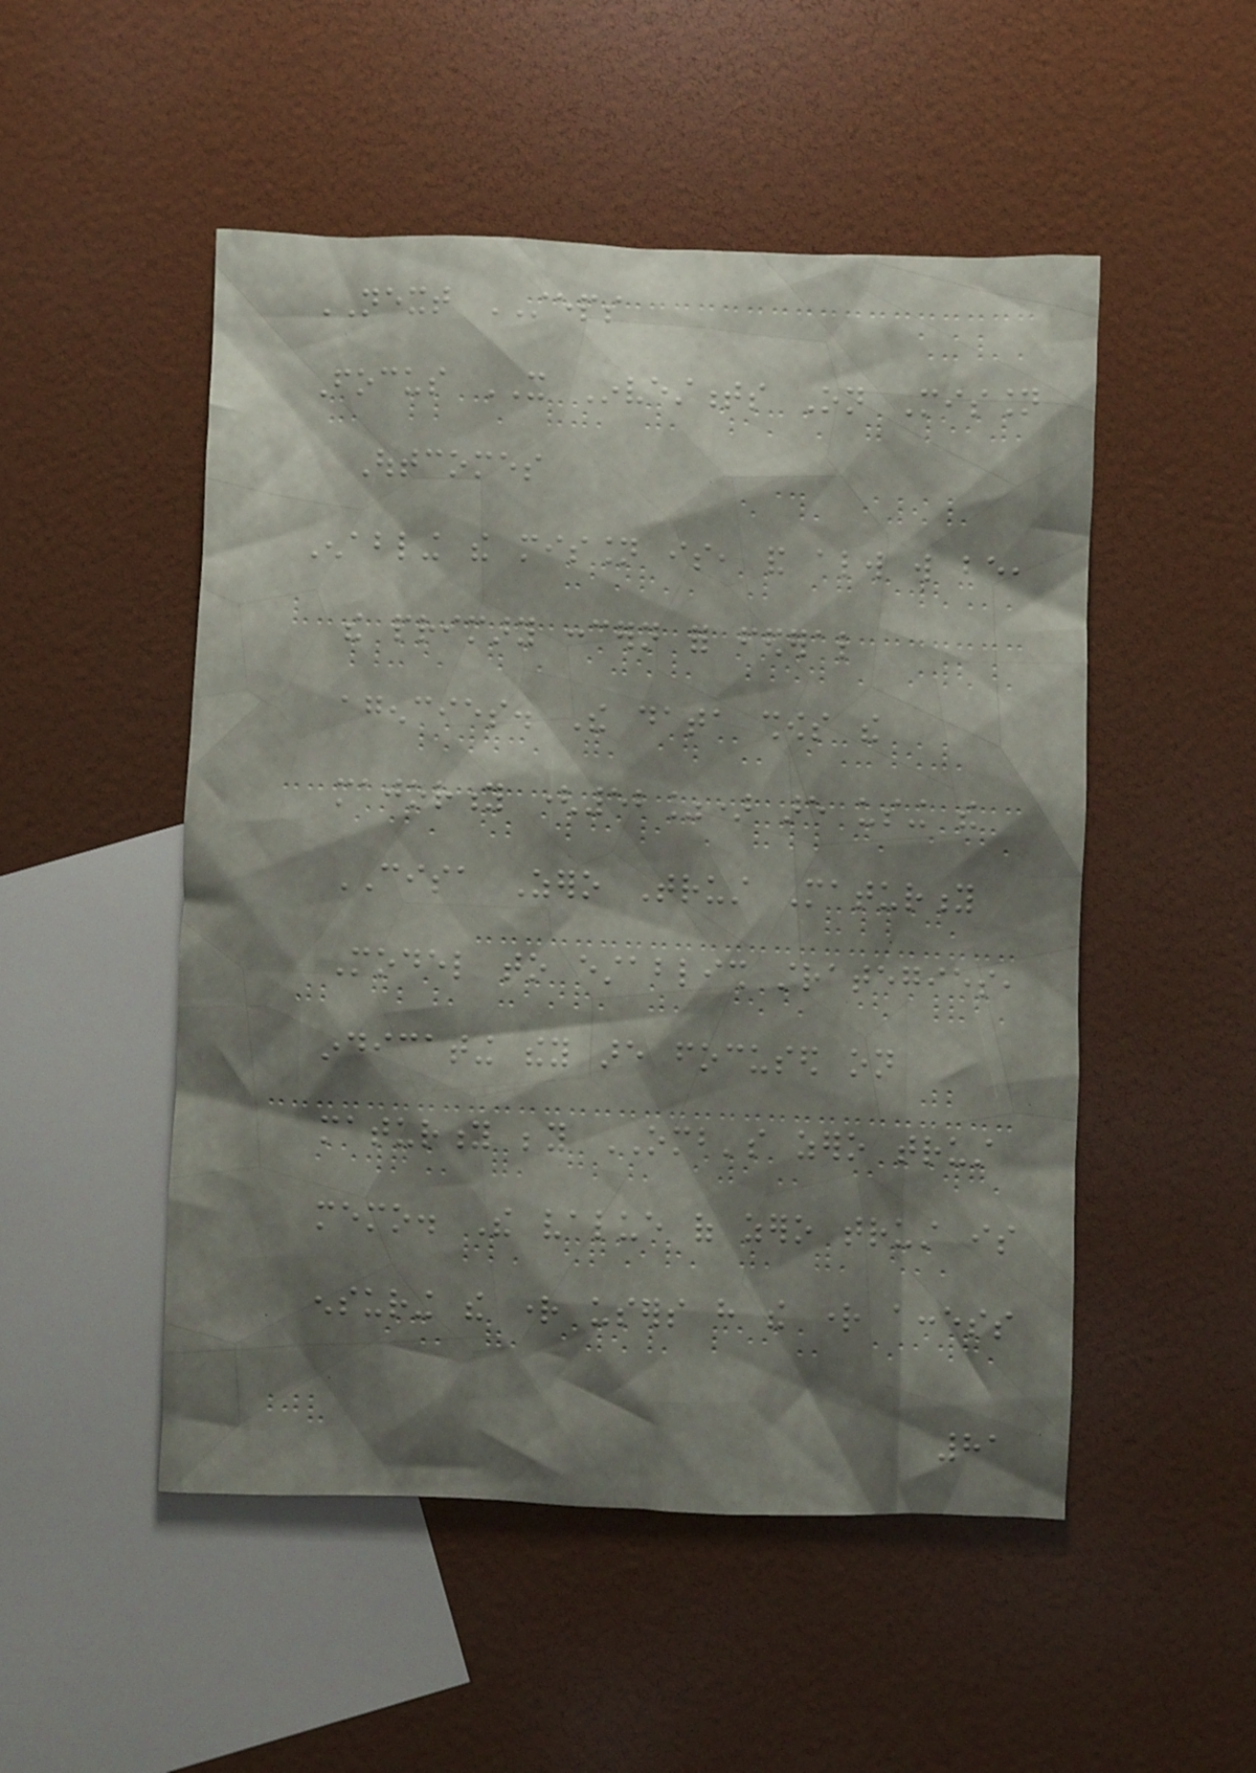NEXT STEPS
Focus IT Investments On Mission
Outcomes
Enabling the mission is, and always will be,
the primary concern for federal
agencies. The data shows the
majority (52%) are using the
CISA Zero Trust Maturity
Model to establish strategies,
indicating they are focused on
maturity beyond OMB's zero trust
memo. The value of zero trust is
ensuring the right users have the right access
81
